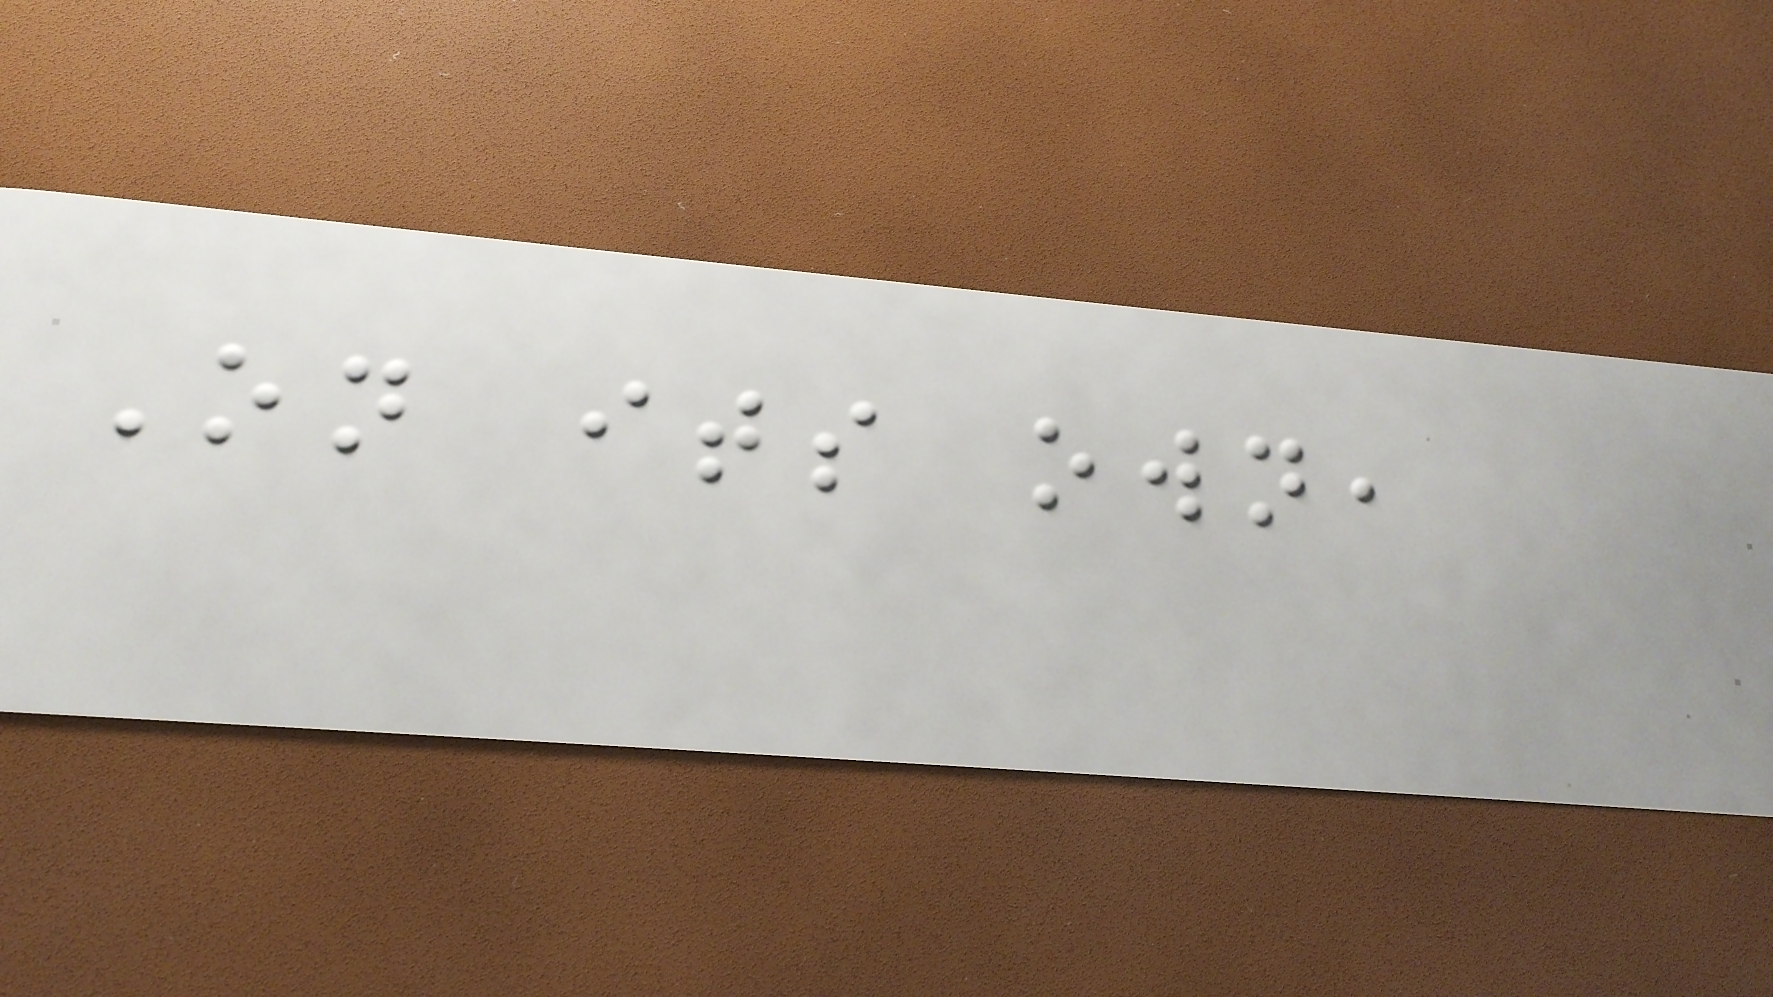On its own,
